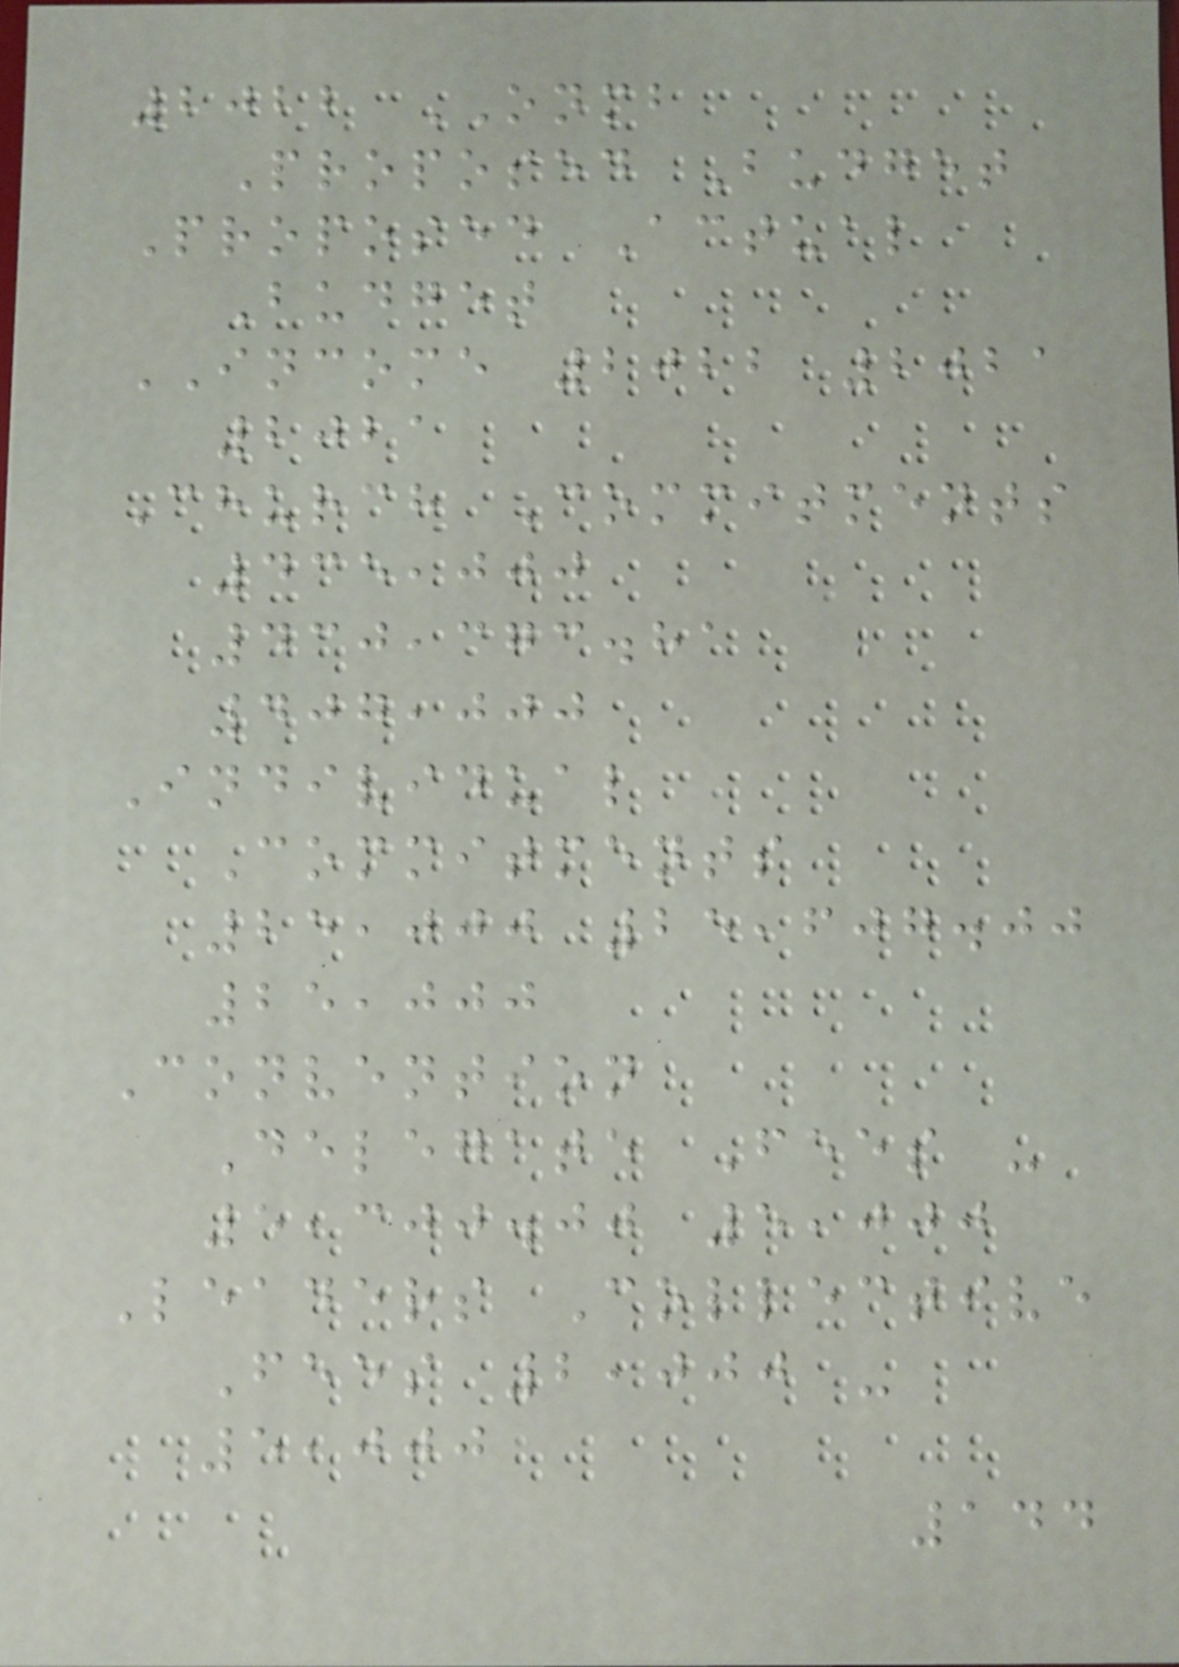2022 ONMB
Proposed Budget
Proposed Actual
Budget
INCOME 2022 2021
2021
Church Commitments
435,000
430,373.81
407,000
Individual
Commitments
25,000 25,607.00
25,000
Convention
Delegate Fees -
5,300.00 5,000
Leaders Collective
Fees 2,000 -
5,000
144
